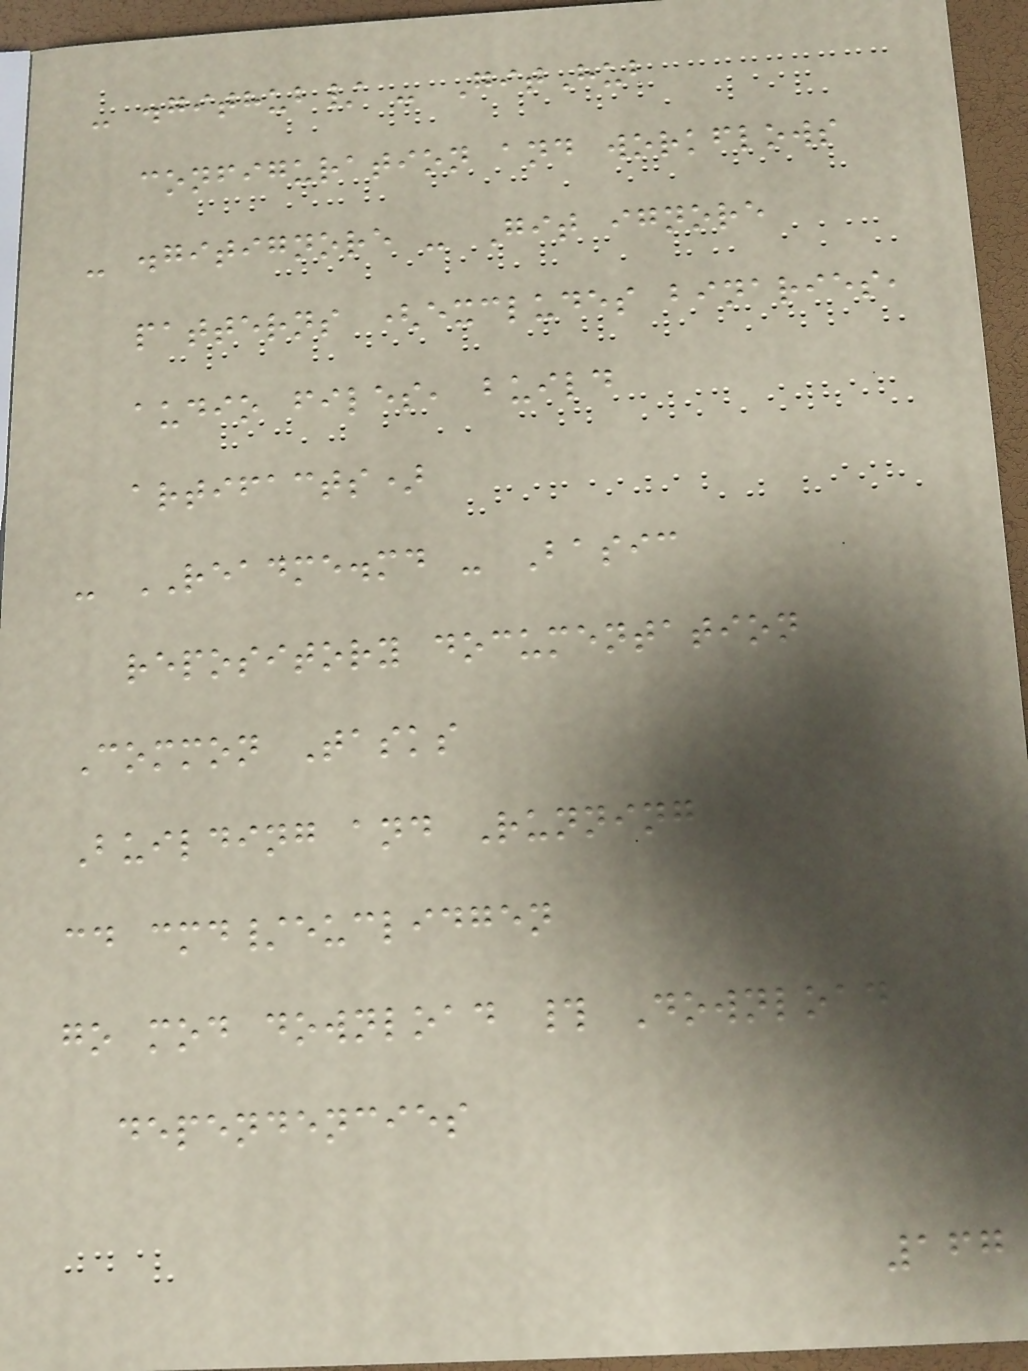- .github/ - GitHub
configuration and workflows
- .gitignore - Git ignore
patterns (excludes binaries,
audio files, build
artifacts)
- README.md - Basic
repository documentation
Common Tasks
Building and Running
cd cmd/euclidgen
go mod download # Download
dependencies
167
